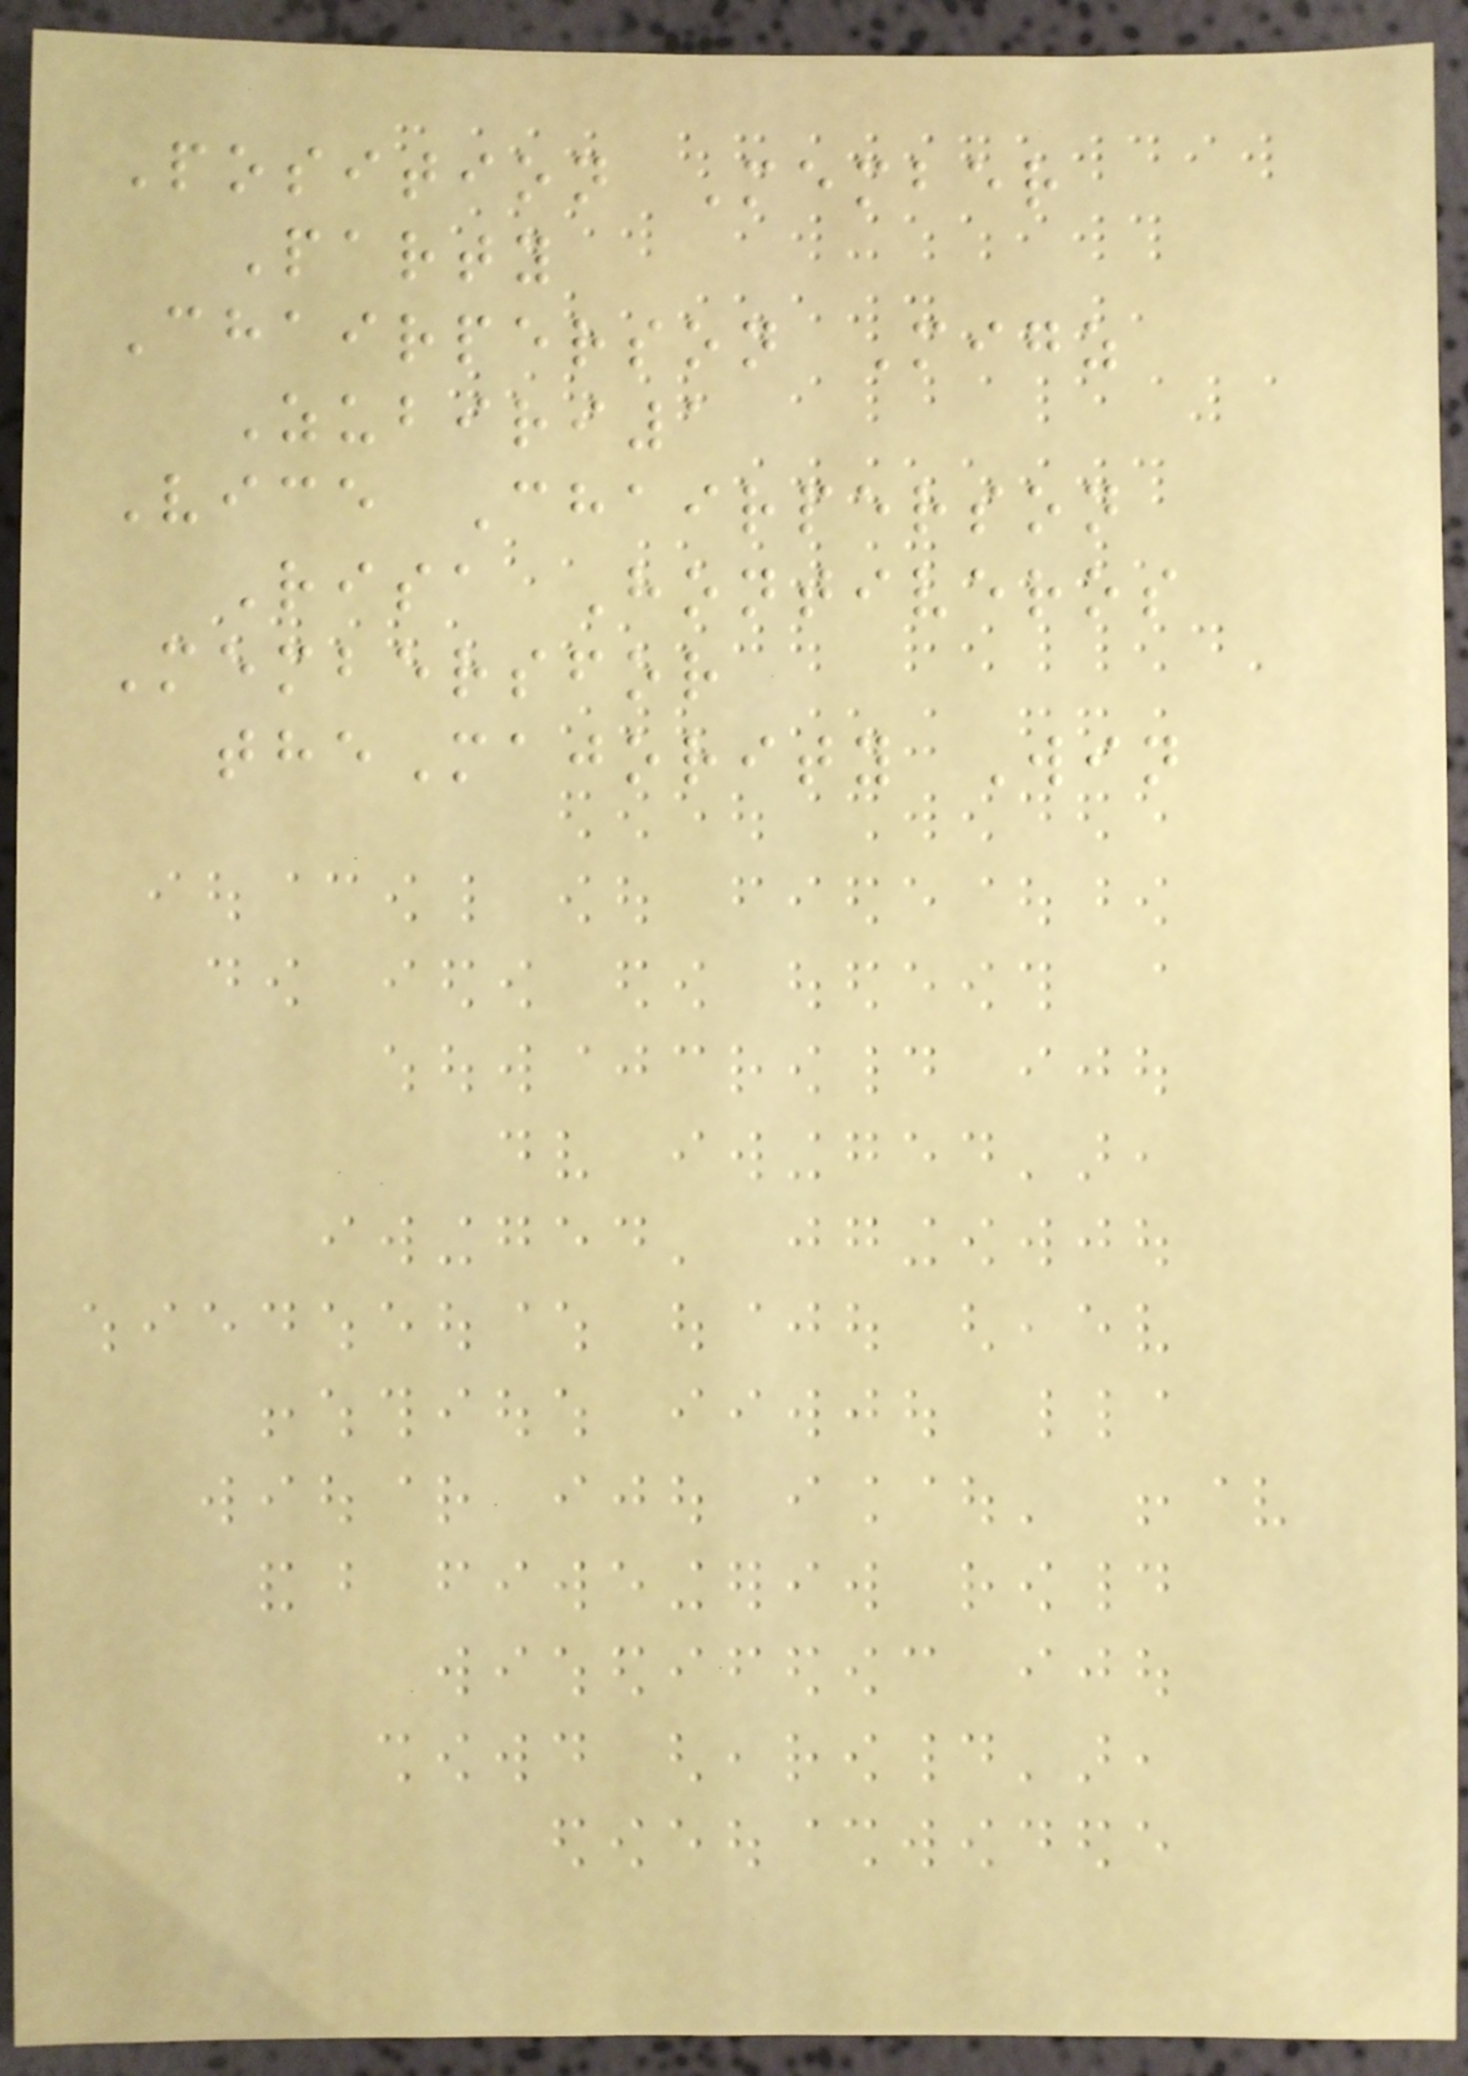Position Member
Party
Chairperson Migz
Zubiri1
Vice Chairperson
Risa Hontiveros
Membersfor
theMajority Win
